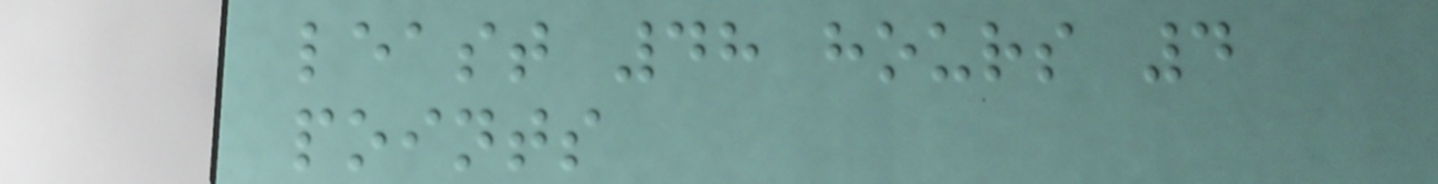least 48 hours 4
points
